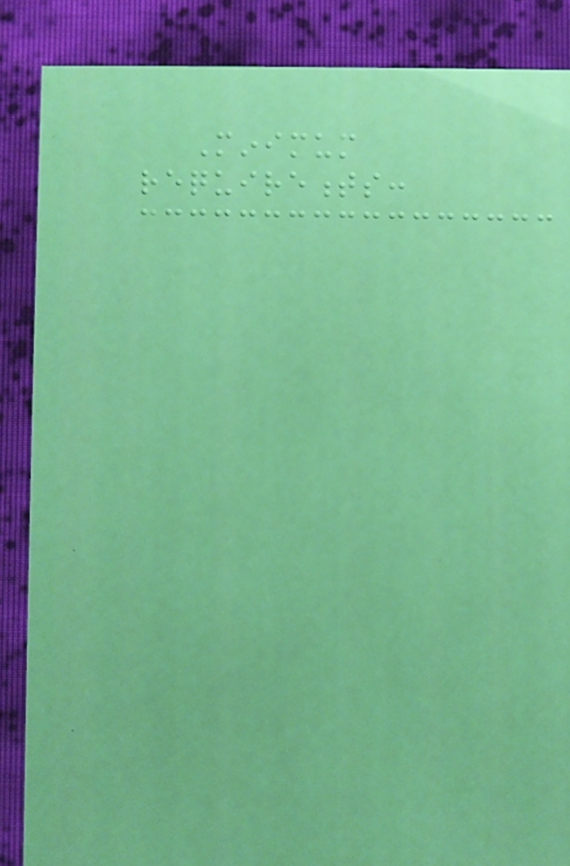Minimum
requirements:
